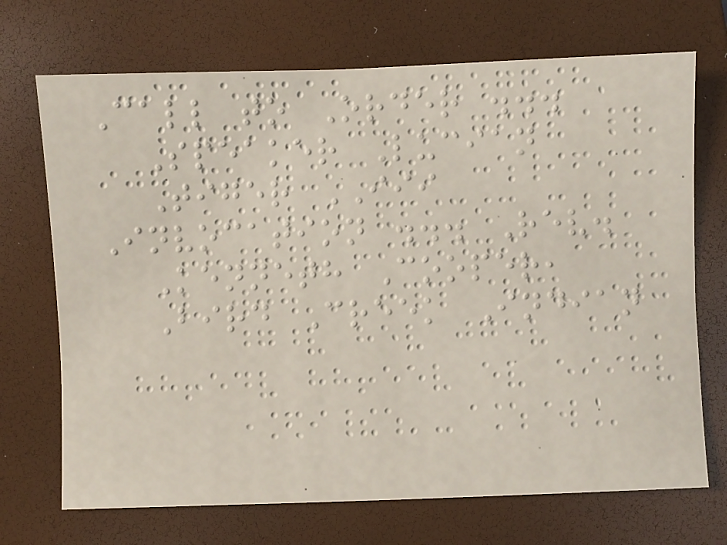Call to Order ...
Speaker Lucian
Tiger III
Invocation ... Rev.
Kenneth Cooper,
Bird Creek Indian
